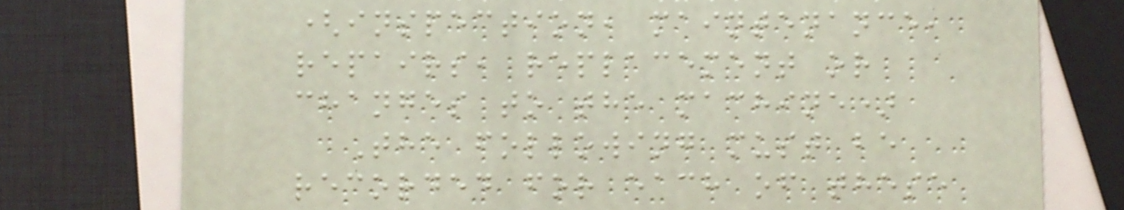(inspection, maintenance,
repairs, replacement or
changes to the machine)
The following must be
recorded for each of these
